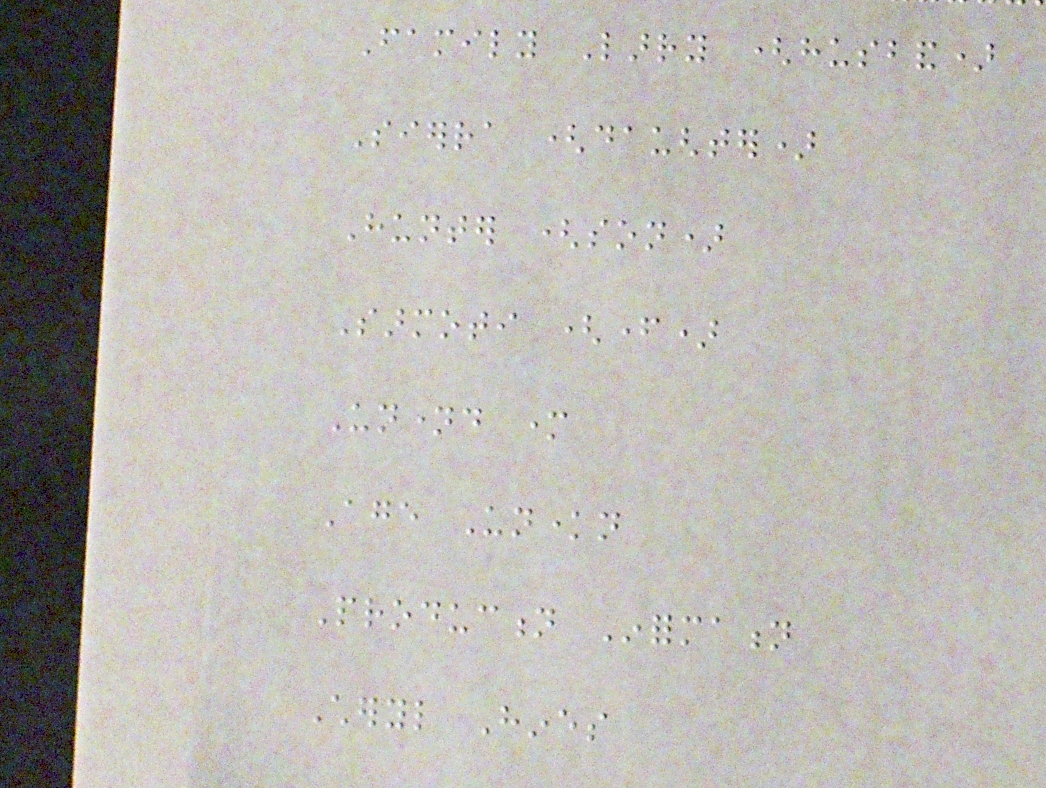Family Larry (husband)
Sierra (daughter)
Hunter (son)
Sarmoti (father)
Unnamed mother
Age Unknown
Production Information
Cheryl Hines
